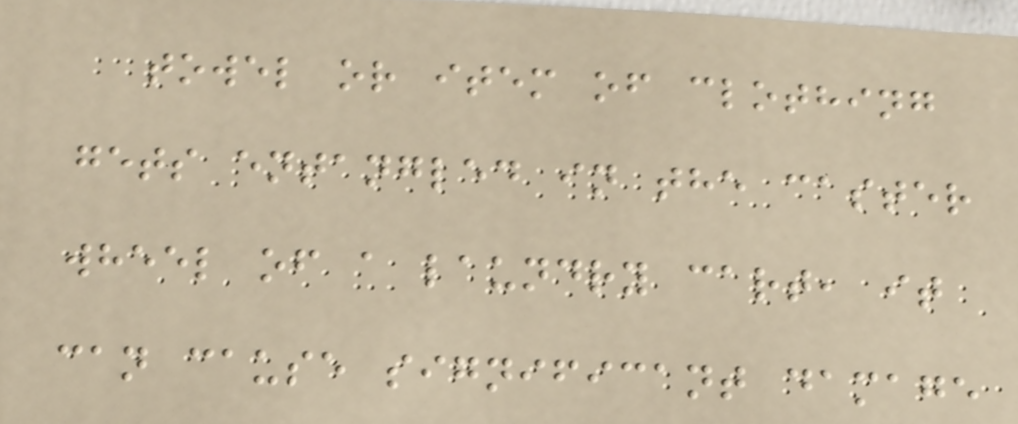towel or item of clothing
gets entangled in the caster
wheel of a laundry cart, it
can cause significant damage
